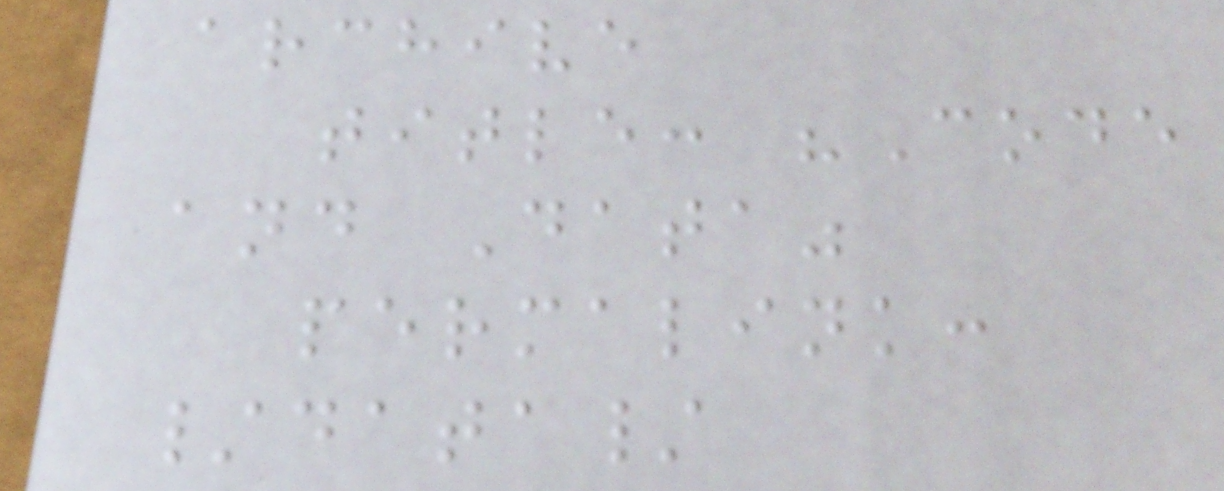archive
title: "Code
and Data"
permalink:
/data/
